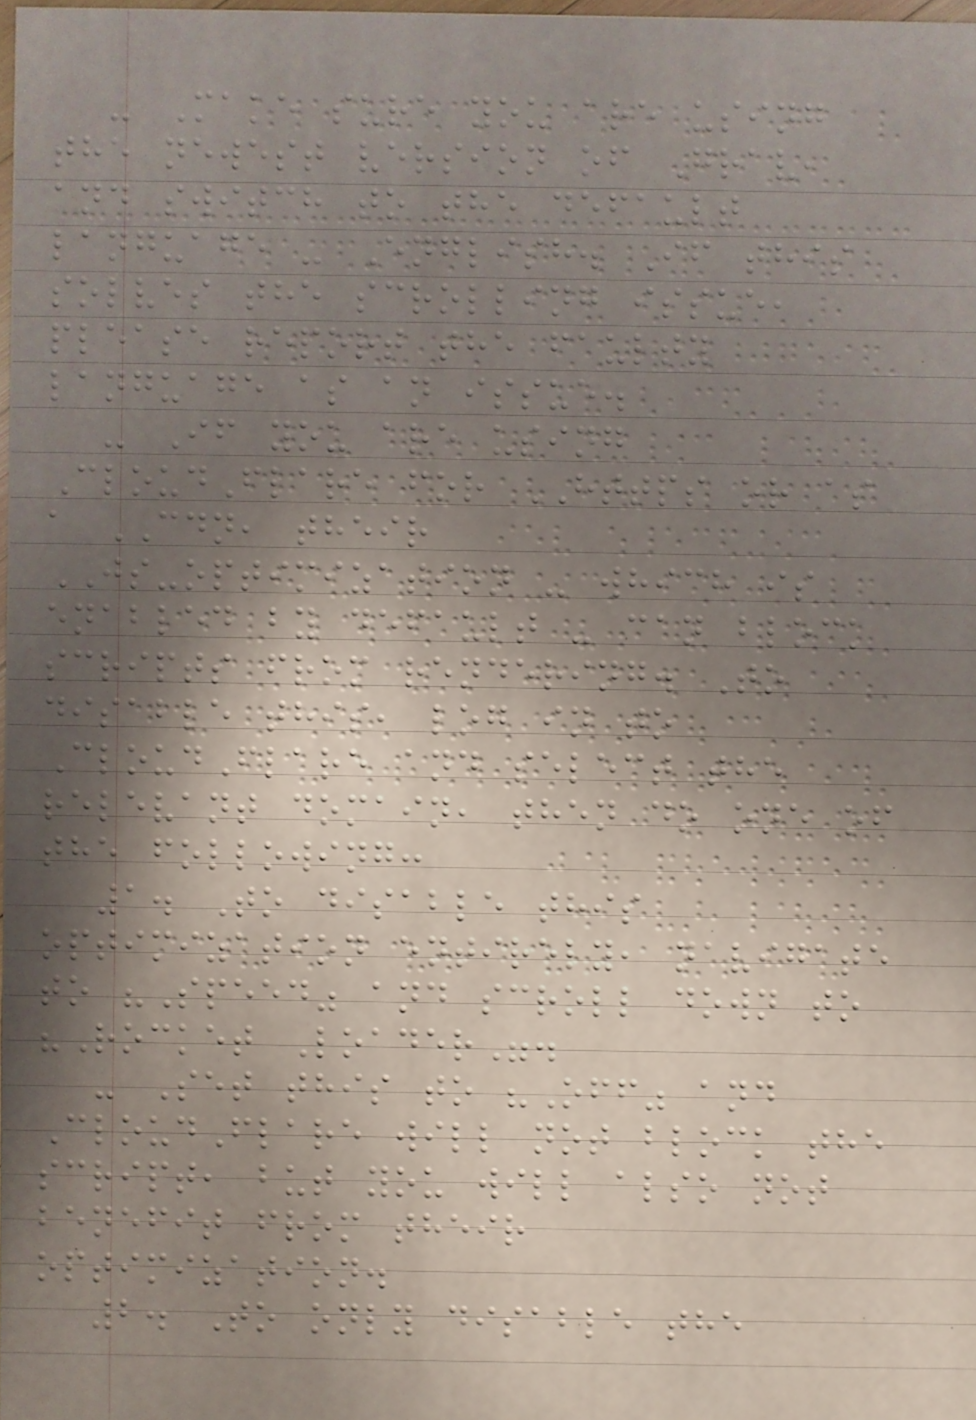- Make sure you are using
the newest version of Grav,
and switch to the default
language - English. If this
solves the scrolling issue,
please report the faulty
language as an issue.
- If you are using
CloudFlare for HTTPS or as
a CDN, their
JS-optimization - which is
enabled by default - can block
scripts from rendering. To
disable this, log in to
CloudFlare and select the
relevant domain, then do one of
the following:
1. To disable this
optimization entirely, navigate
to "Speed" and scroll down to
"Rocket Loader".
- Set this to "Off" and
CloudFlare will not block the
script, but you will also not
benefit from their
optimization.
2. To only disable the
